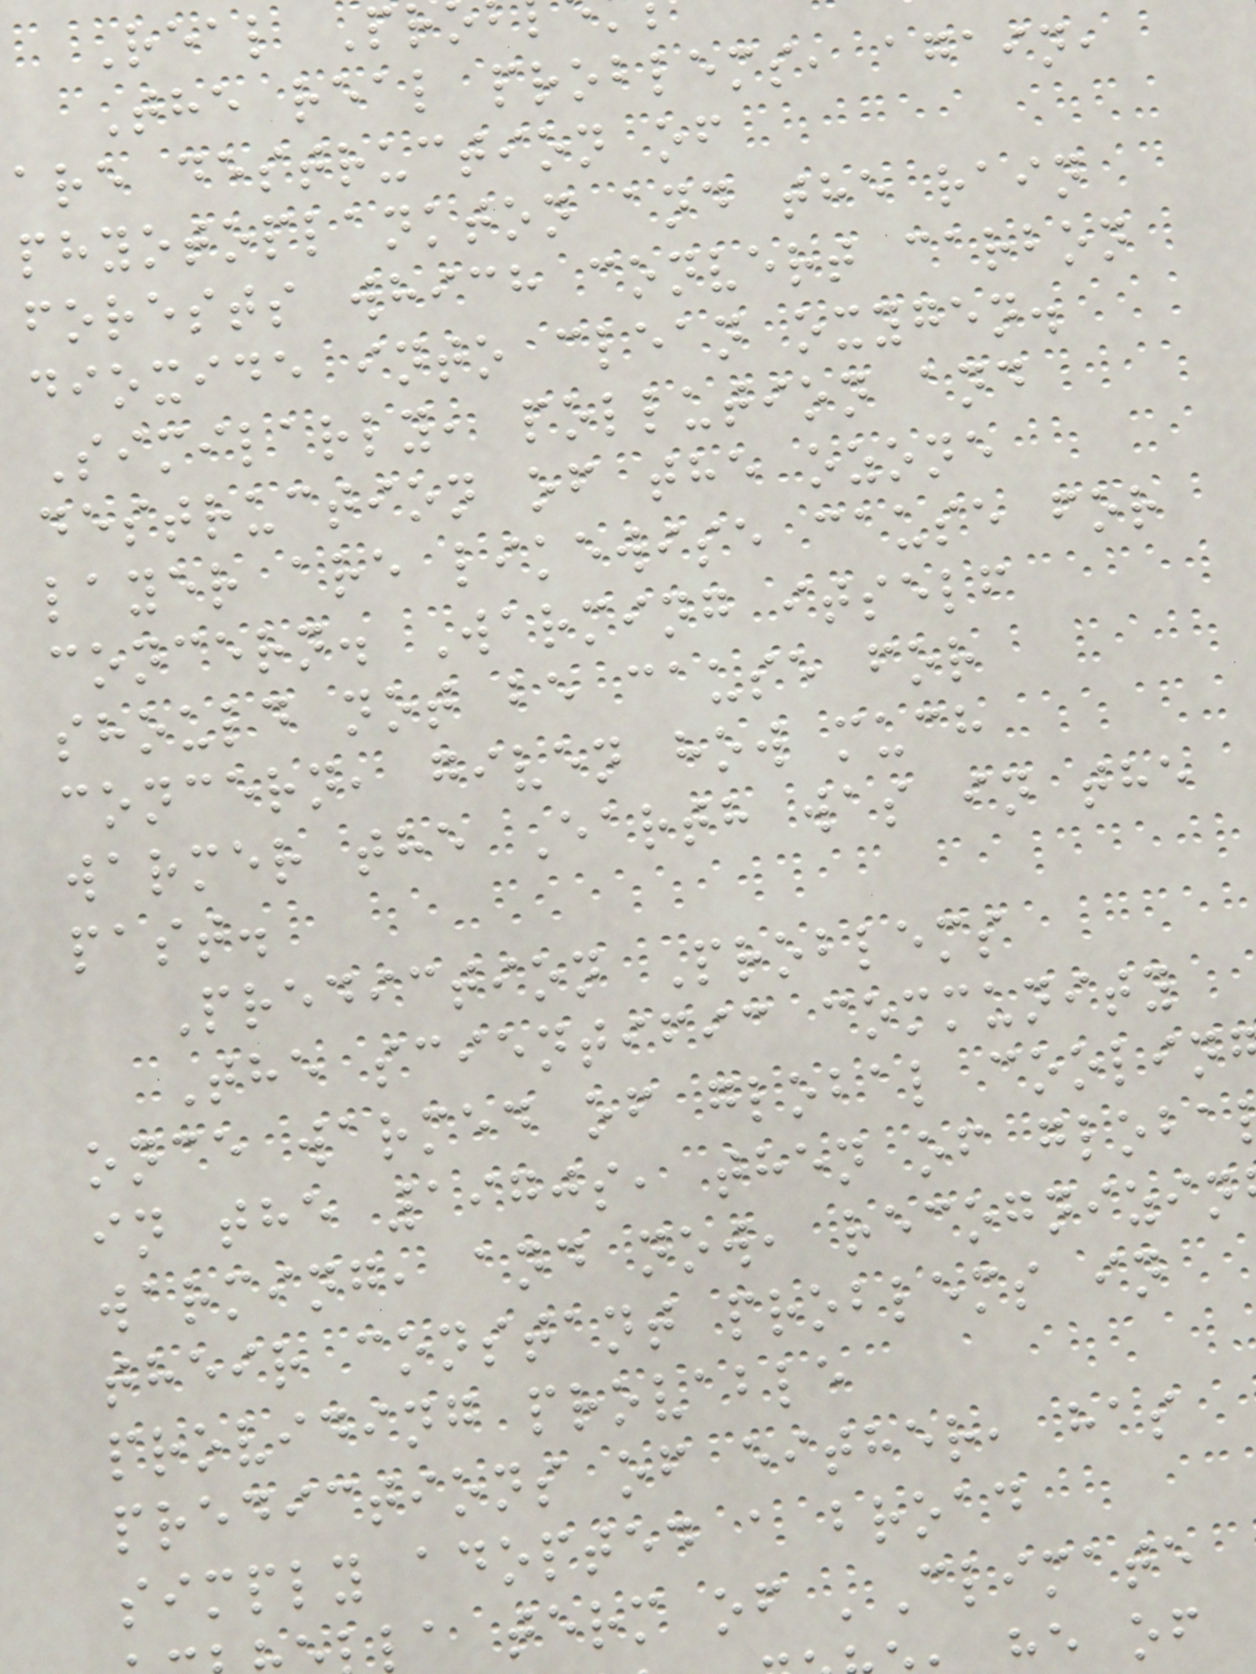Real Pr
The real problems, again,
are destruction of
phyotoplankton and the rain
forests which convert carbon
dioxide into clean oxygen.
Similarly, pollution and
destruction of the ozone
layer are likewise cause for
concern. Warming itself
should not be cause for
concern, given how much
warmer the Earth was in the
past.
Prediction Problems
The scientific community
once warmed of global coolin
in the 1970s, then of globa
warming, and now, recognizin
their constant problems in
providing provable
predictions of either, has
simply adopted a broad
la term of 'Climate
